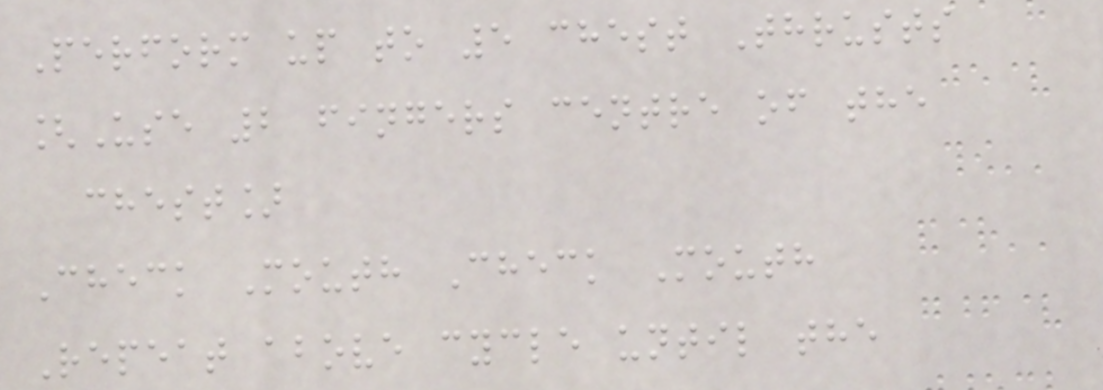Perform up to 5 chest Thrusts
[Use 2 fingers centre of the
chest]
Check Mouth Check Mouth
Repeat above cycle until the
